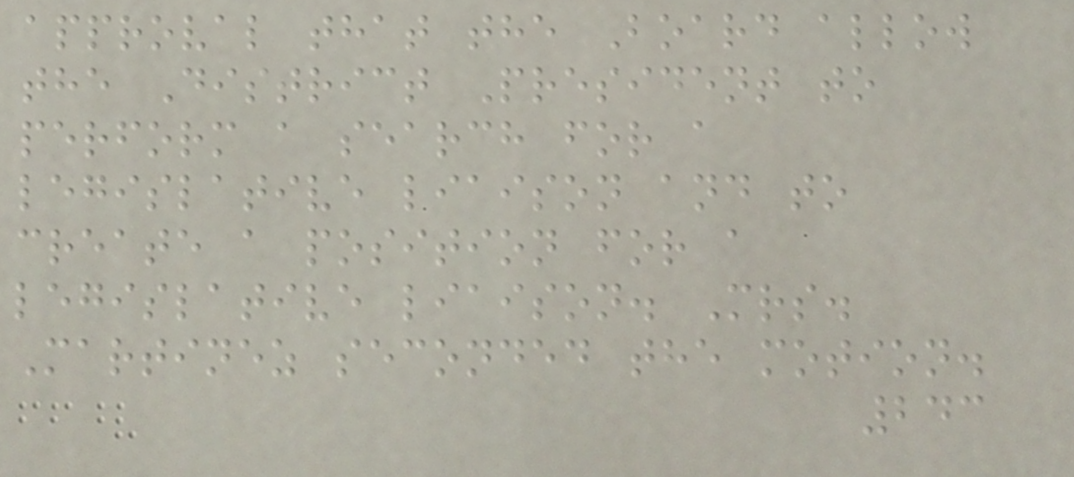approval that the Board allow
the District President to
perform a search for a
legislative liaison and to
create a position for a
legislative liaison. Mrs.
Martinez seconded the motion.
243
